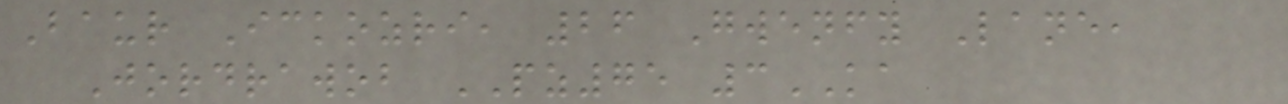Baur Ickozri, 26 Gwenfy Lane,
Jordrawob PZ75 3KA
